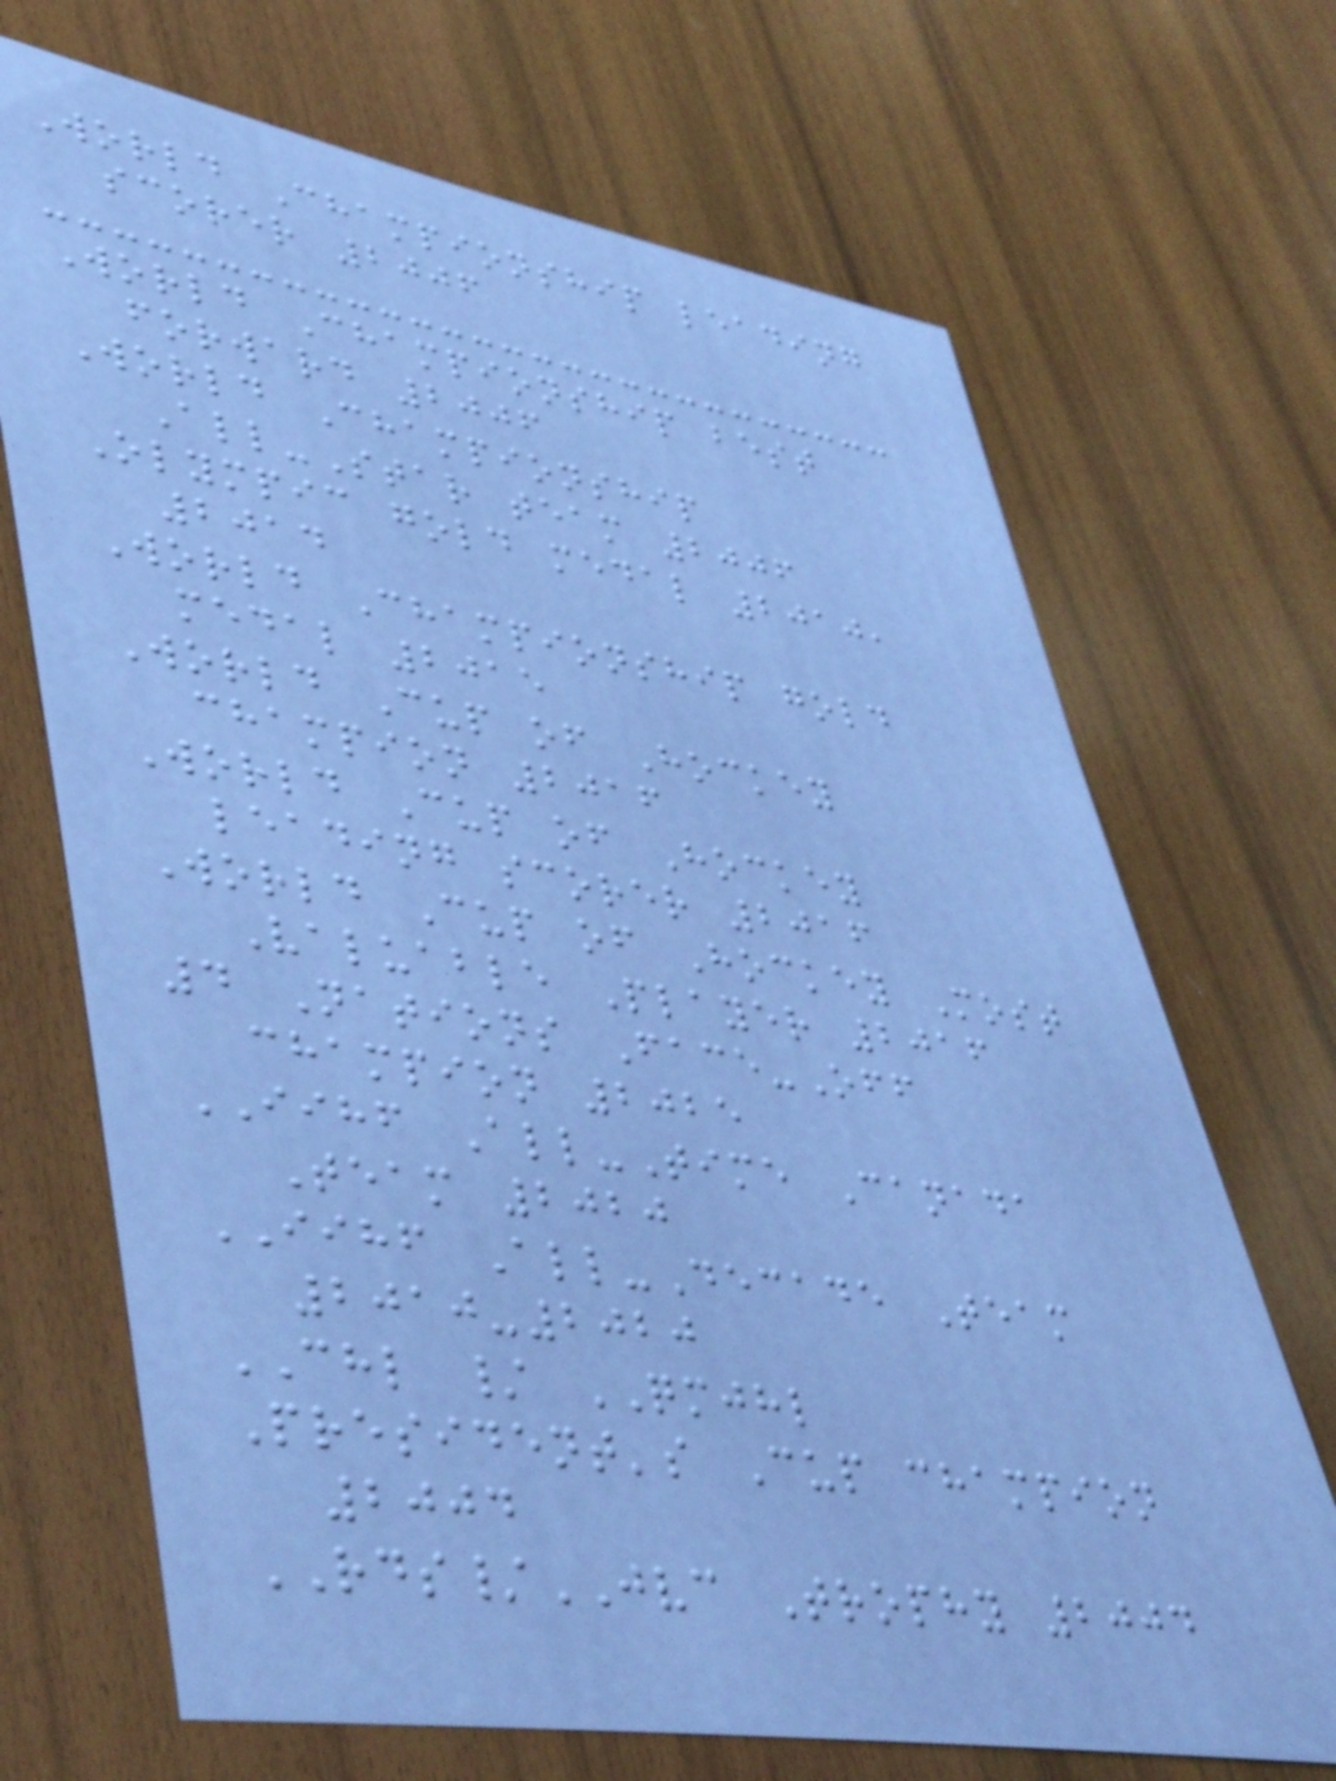World Championship leading
scorer 2006
World Championship best
forward 2006
World Championship
All-Star team 2006
Olympic gold medal 2010,
2014
World Championship gold
medal 2015
World Cup of Hockey
champion 2016
World Cup of Hockey
leading scorer 2016
World Cup of Hockey Most
Valuable Player 2016
4 Nations Face-Off
champion 2025
IIHF All-Time Canada
Team 2020
IIHF All-Decade Team
2010-2020
CHL / QMJHL
President's Cup champion
2004
RDS/JVC Trophy 2004
